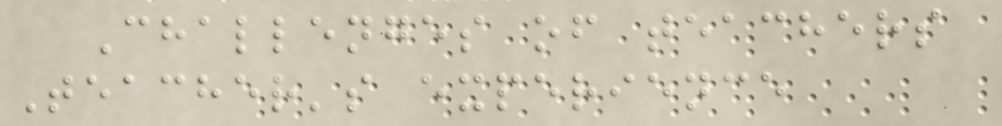Challenges of teachers
Teacher's experience
